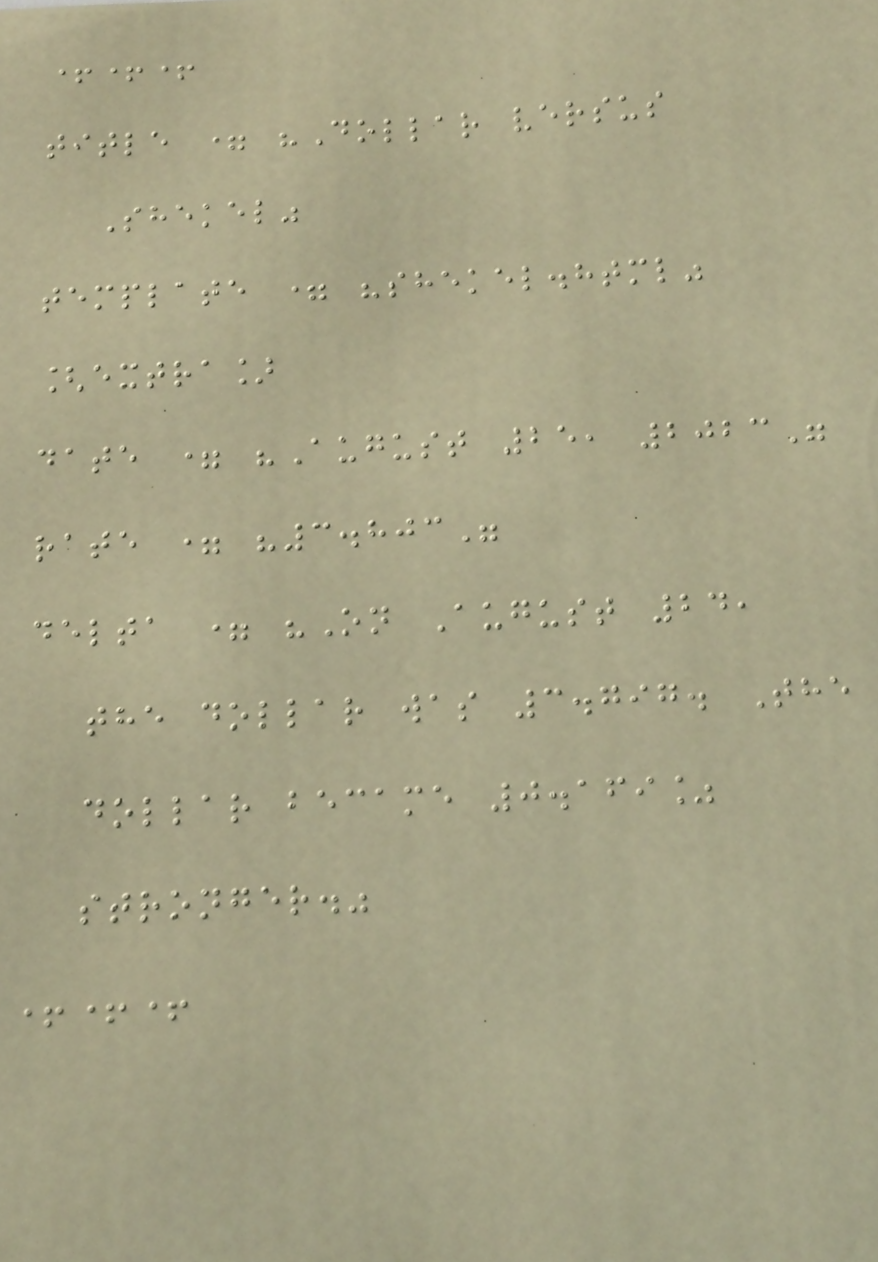+++
title = "Dollar versus
Shekel"
template = "shekel.html"
[extra]
date = "August 25, 2023"
rate = "3.803"
delta = "On August 24,
the dollar was 3.797. The
dollar became 0.169%
stronger."
+++
